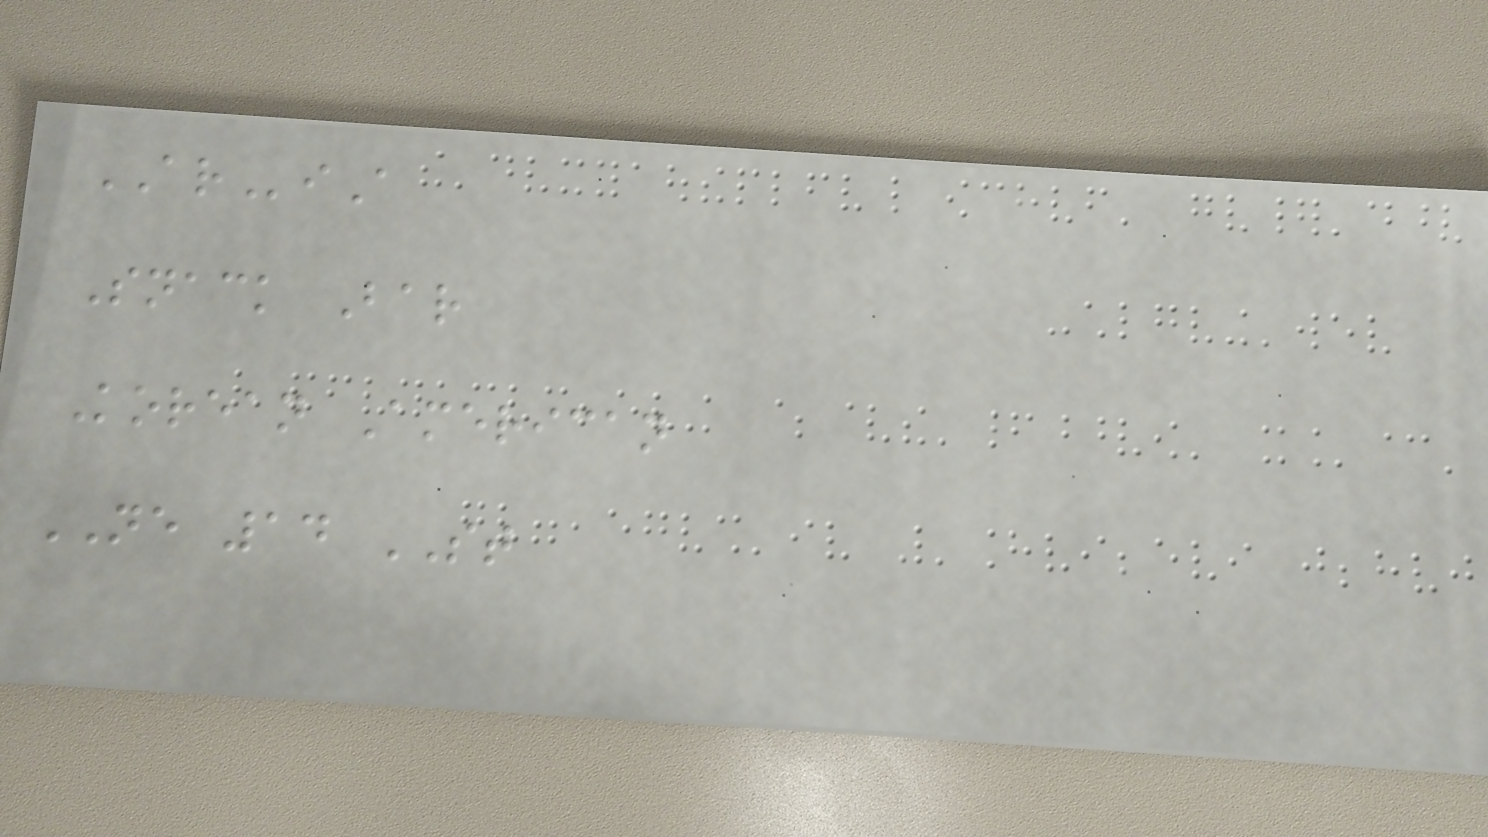ARiA
Snack Bar
Korean American
NE 14 ST
